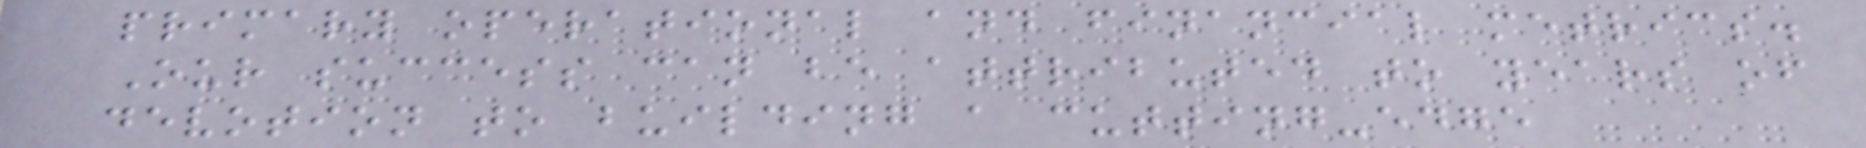primary operational and financial metrics.
Our success can be attributed to years of
devotion to building a cutting-edge
